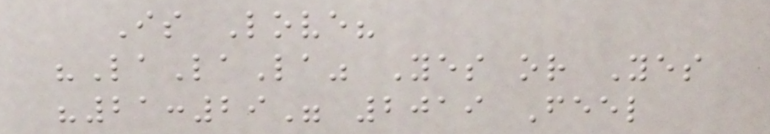Is Love?
"LaLaLa" Yes or Yes
"21:29" 2019 Feel
